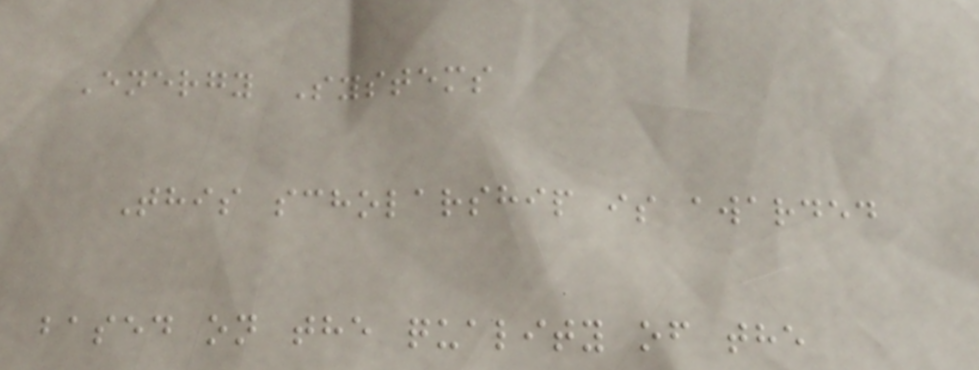Energy Systems
This scholarship is awarded
based on the quality of the
